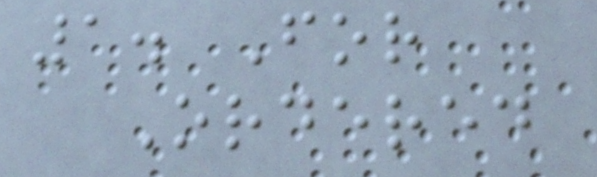1. For
Ordered
